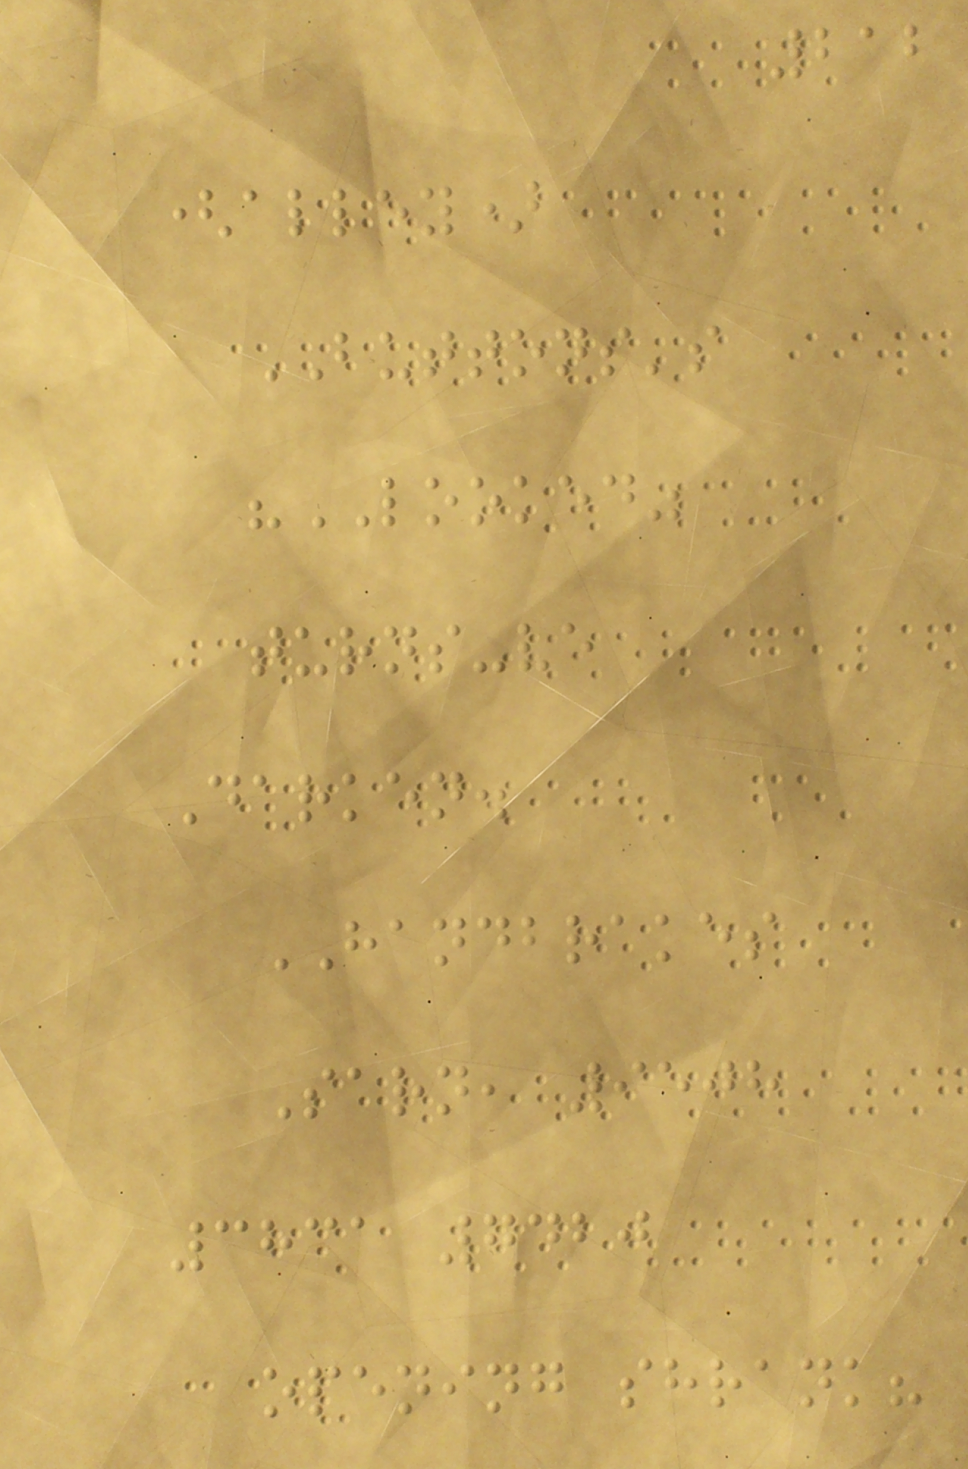212
(alley)
BUTTONS's
"LOOKED"
turns-ve
Darken.
HANDBRAKES
Sarn, 9508
3831 7420
opening shrank?
